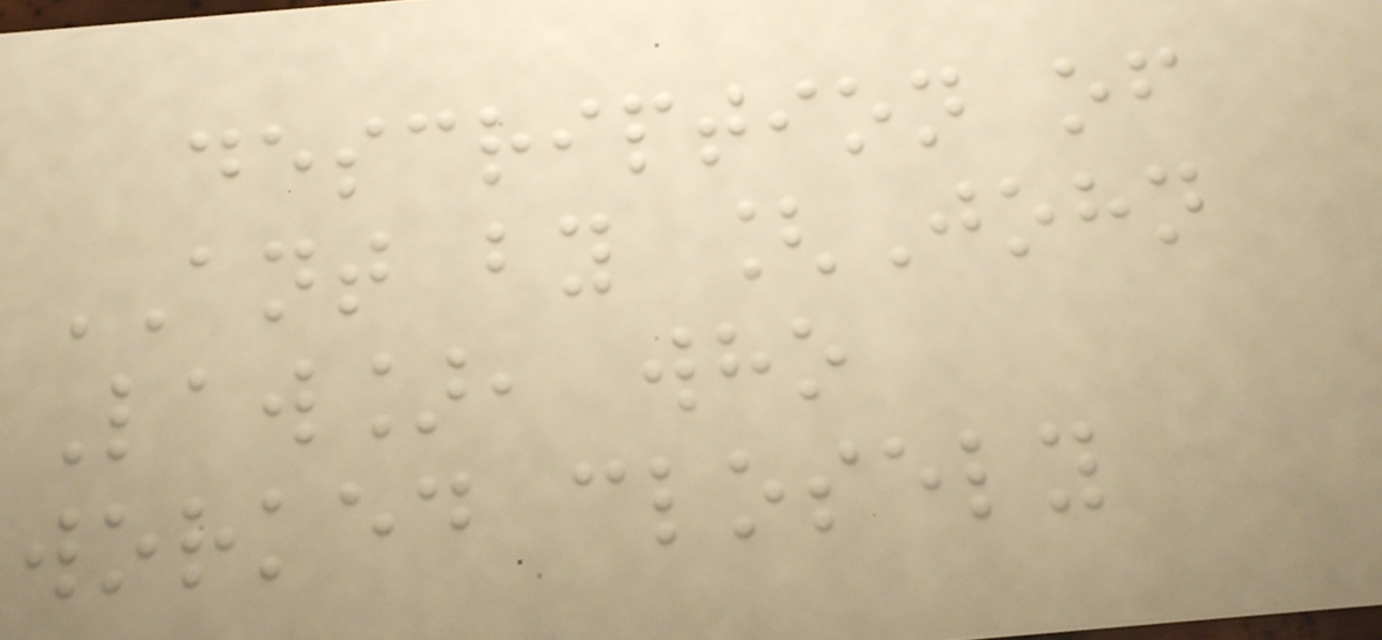description of
ANT by [John
Law], who
worked closely
